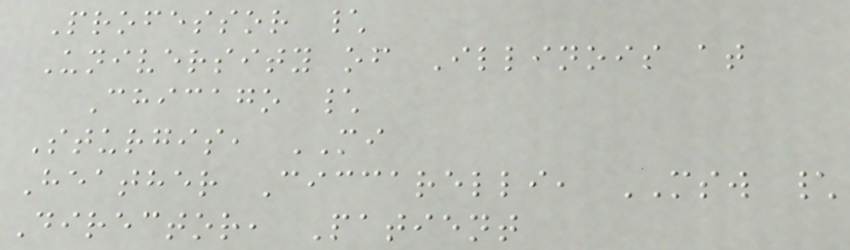Professor \
University of Illinois at
Chicago \
Sturgis, MI
Heather Ciccarelli, MSW \
Director, Patient
